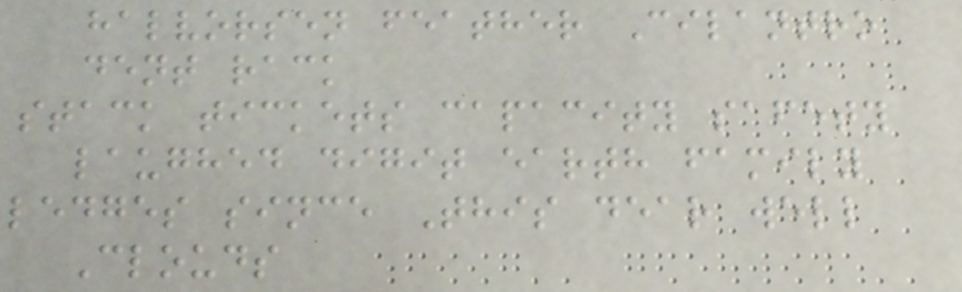halvorsen feather Cilantro
dent rack
stack tickets capacity safety
laughed digit earth family
ledges since This dear well
Clouds
